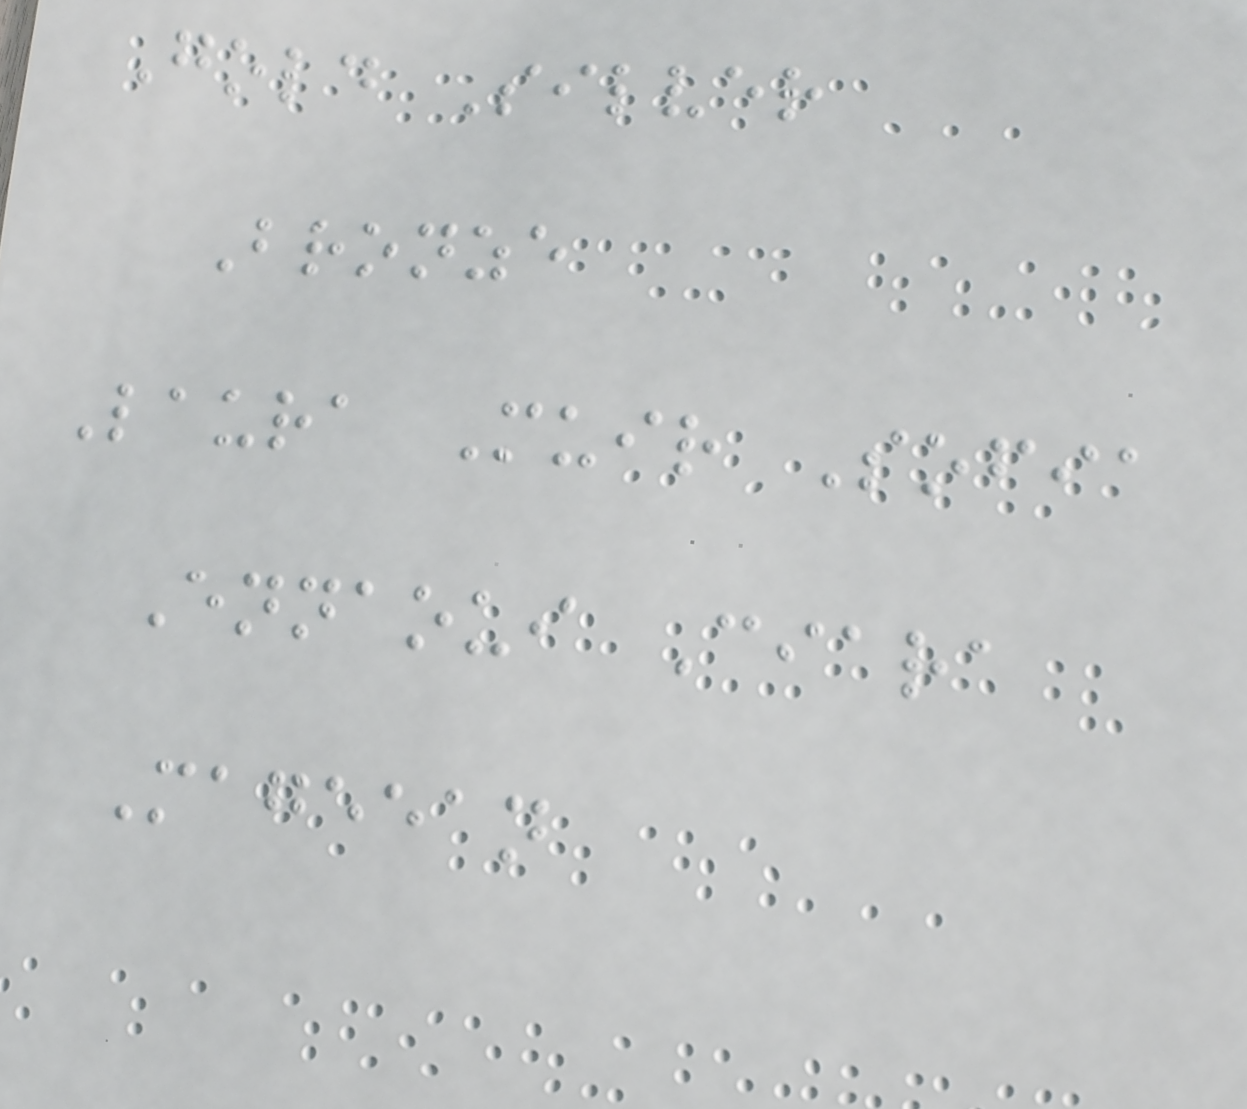Gold Silver
Bronze
Laura Muir Sofia
Ennaoui Ciara
Mageean
